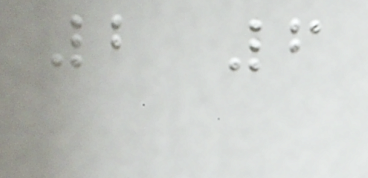2 6
